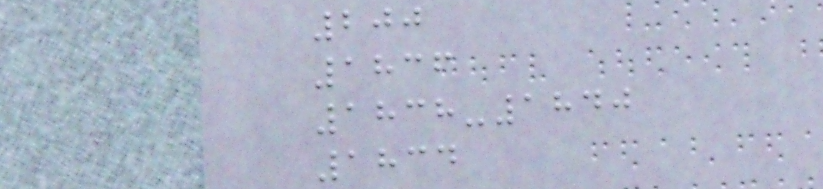200
1836
1838-1840
1834
